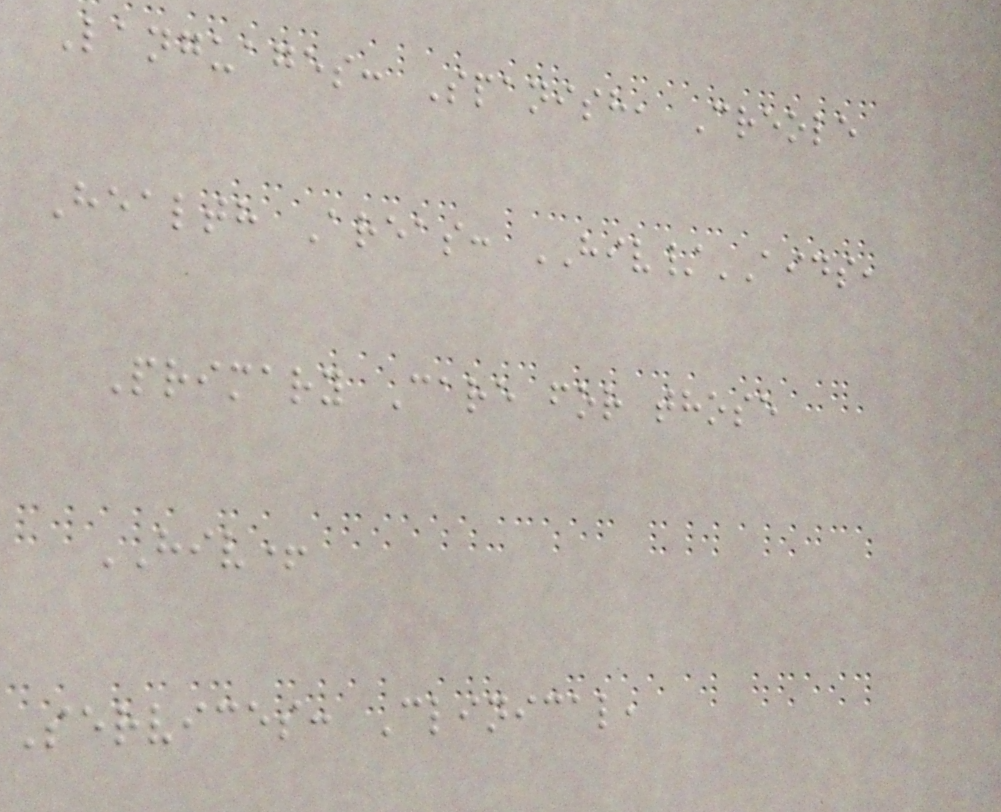Languages: Spanish, Creole
Health Areas: HIV/AIDS,
Primary Care for those
HIV+
Services: Clinical,
